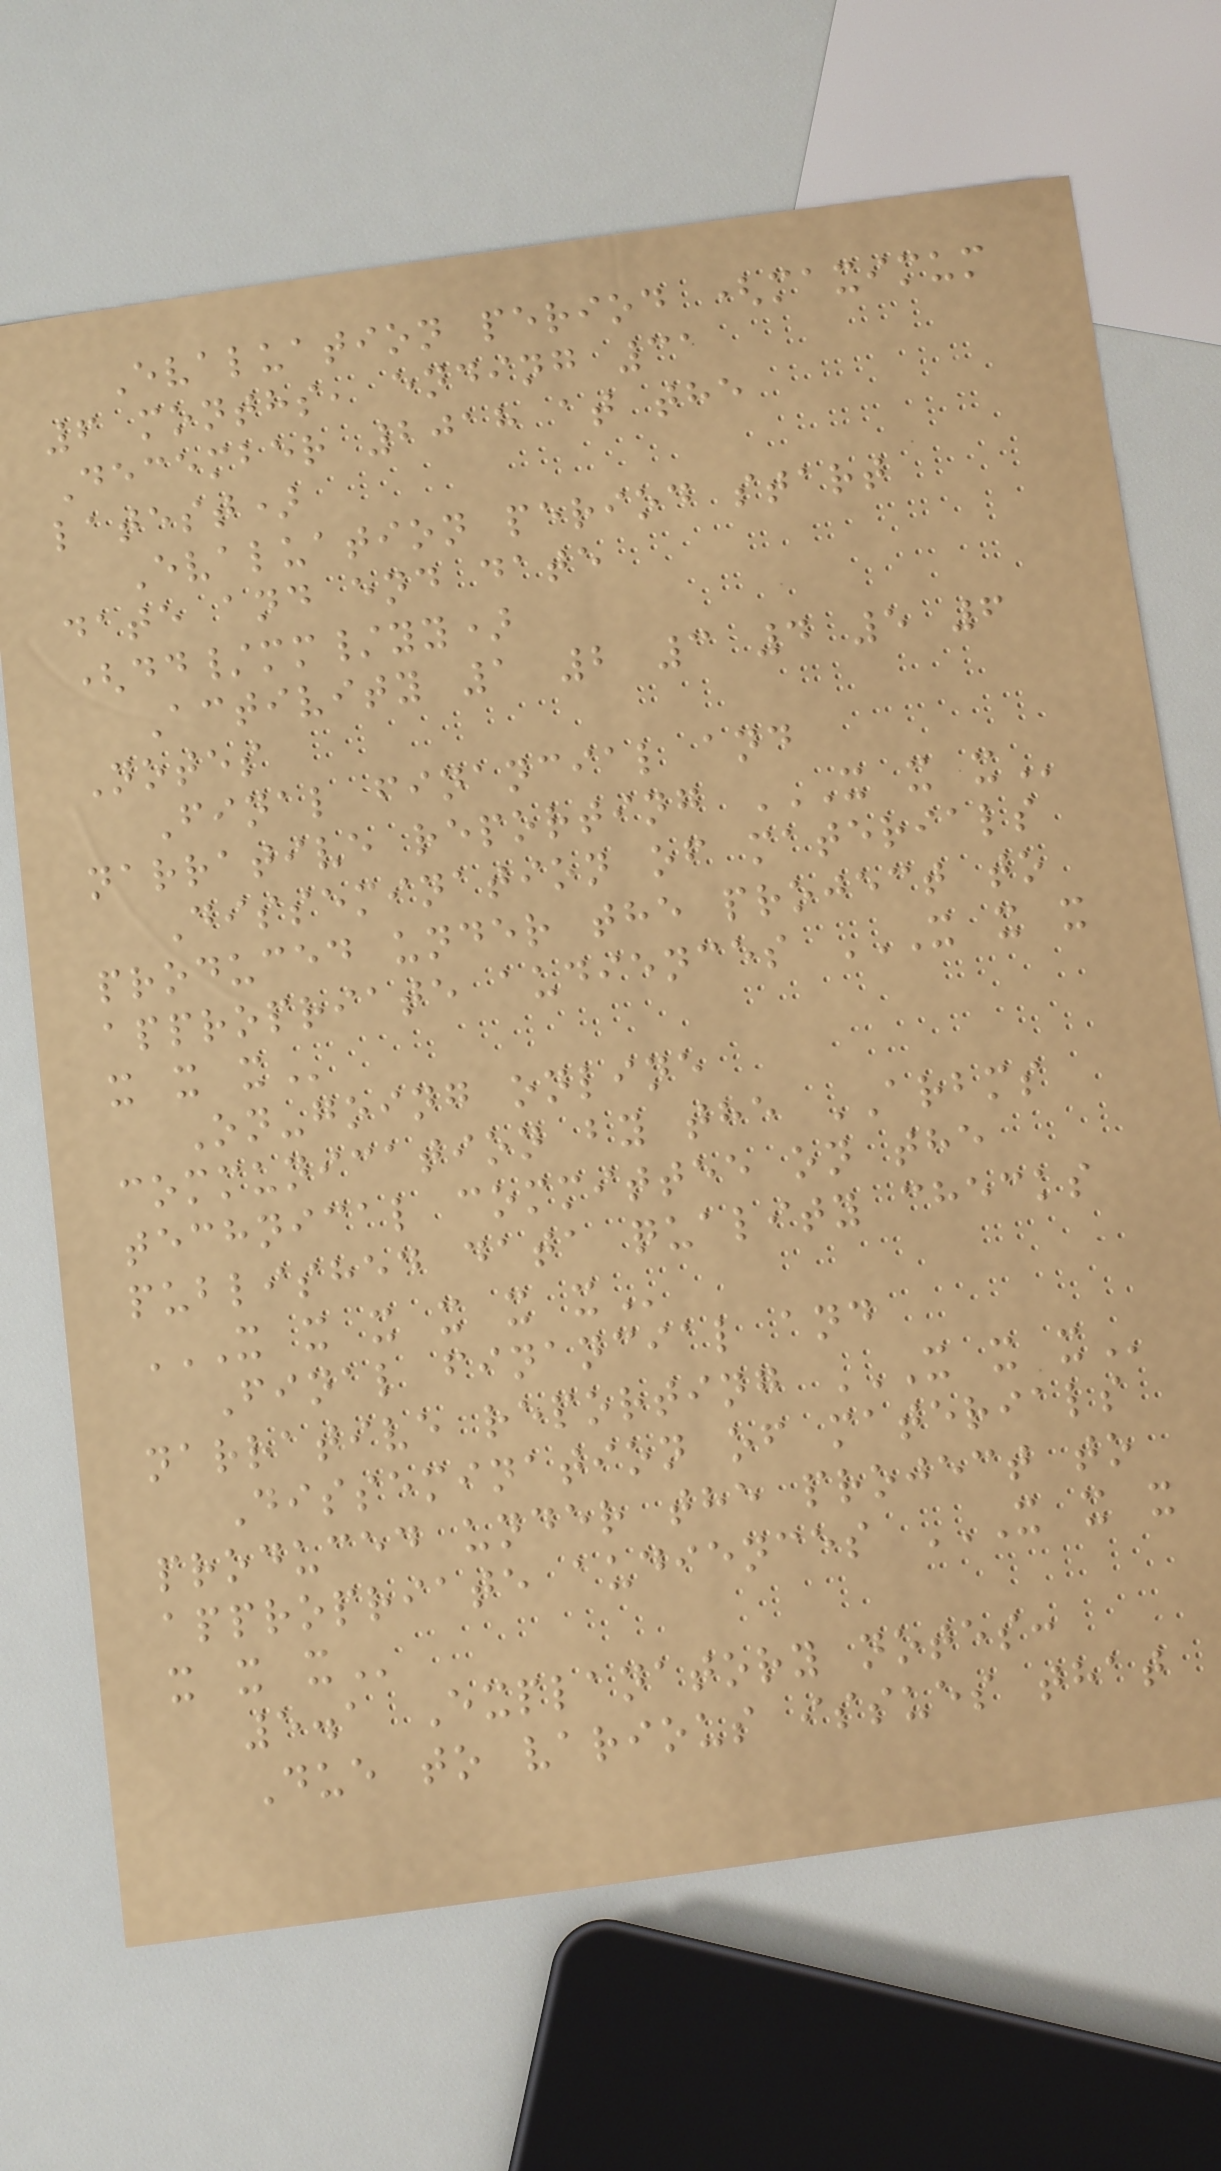Evaluation period (maximum
6 months, ending 31
December 2018 at the
latest)
Evaluation period start
date and end date
(dd/mm/yy)
Activity 1 2 3 4 5 6
Notes
Final financial and
narrative reporting X X X
Dissemination of materials
produced under the project to
appropriate audiences X X X
X X X
On-going online
communication by the ARBMS
technical committee on the
published data quality checks
X X X X X X
Final financial and
narrative reporting X X X
Dissemination of materials
produced under the project to
appropriate audiences X X X
X X X
5.1 Explanatory notes:
Due to various issues that
